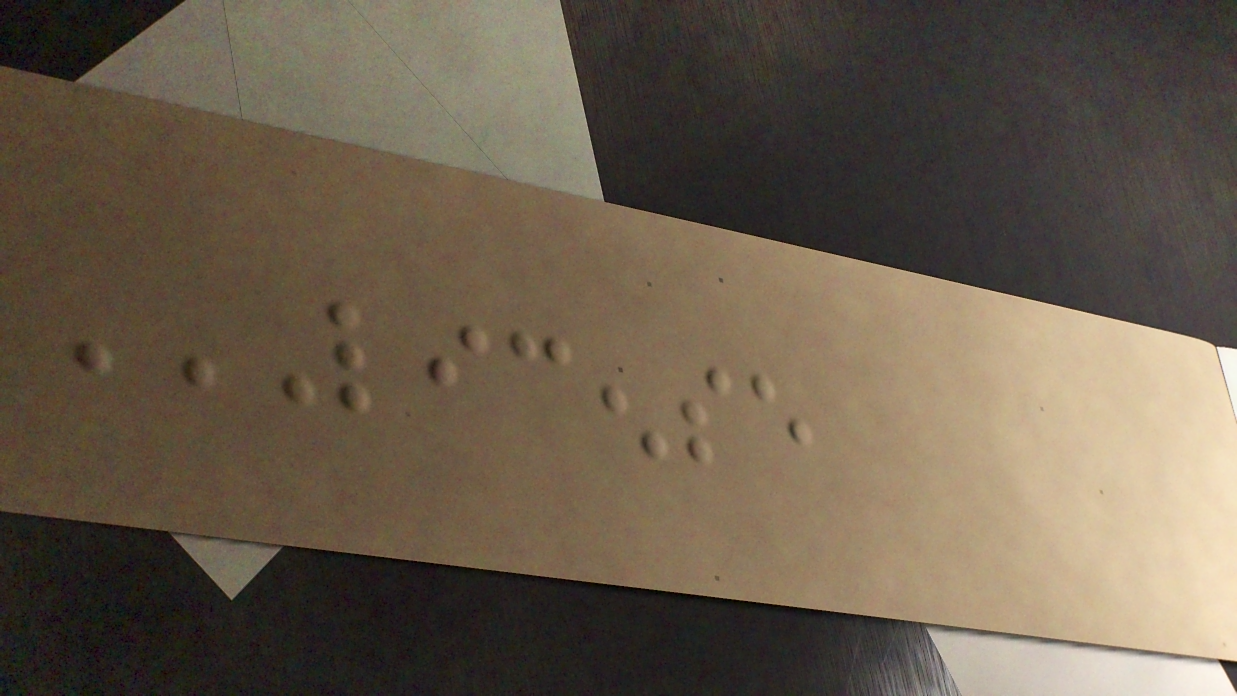LICENSE
